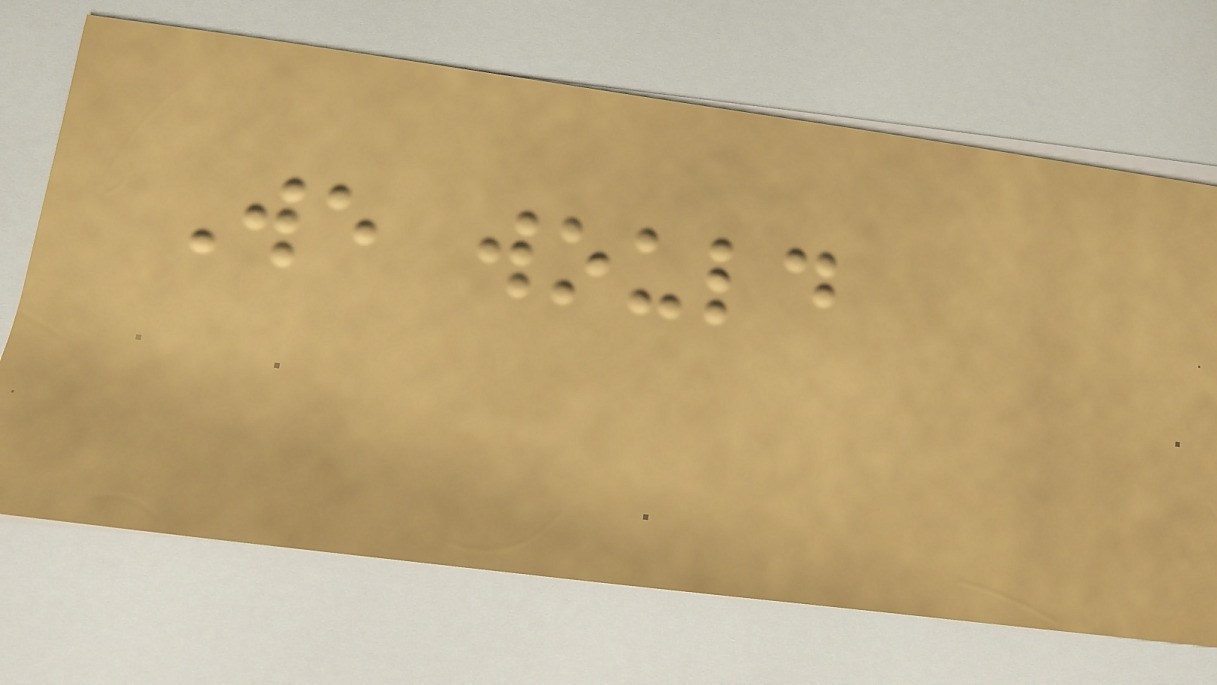We would
